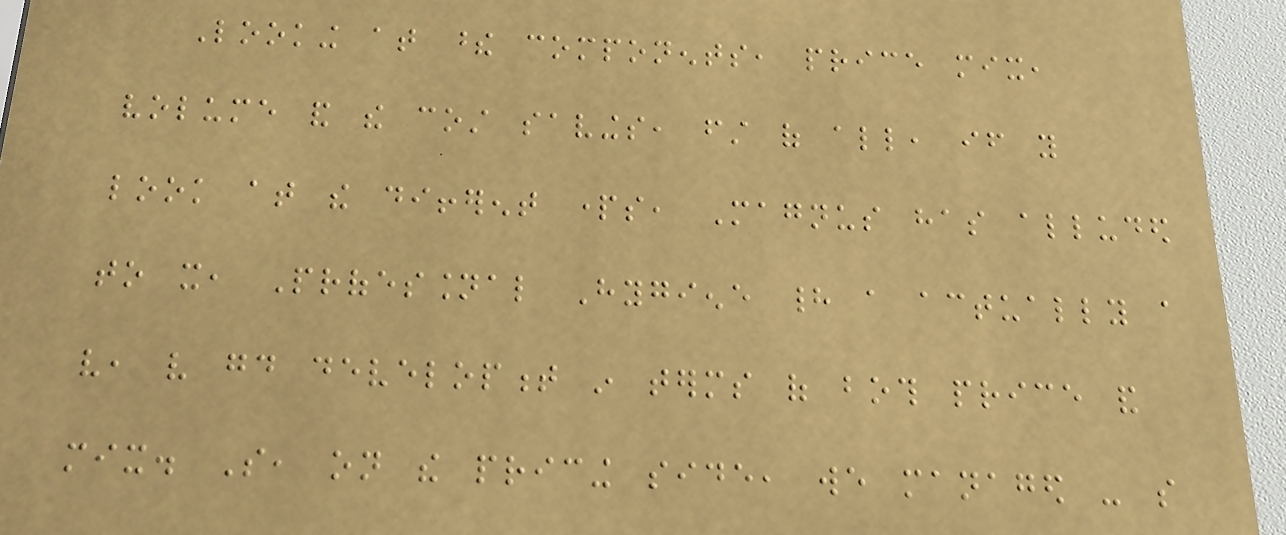Looking at these components, price mix,
volume and the cost savings, first of all, if you
look at the different parts, Magnus has alluded
to it, Professional Hygiene had a actually a
very, very good development in terms of both price and
mix. So, on the pricing side, we managed - so
